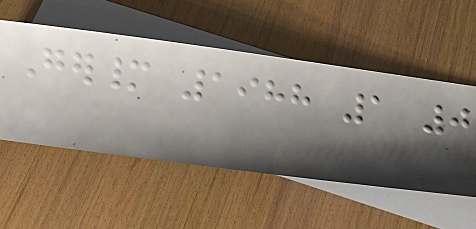Germany 1988 1 0
